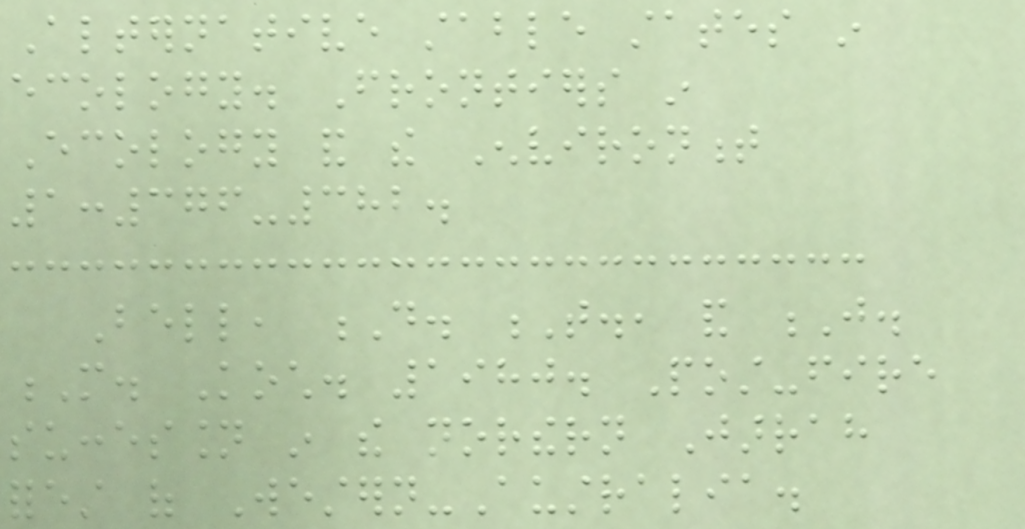Alternative stable states in
ecology. Frontiers in
Ecology and the Environment
1:376-382.
Bell, D. T., and J.
M. Koch. 1980. Post-fire
succession in the northern Jarrah
forest of Western-Australia.
